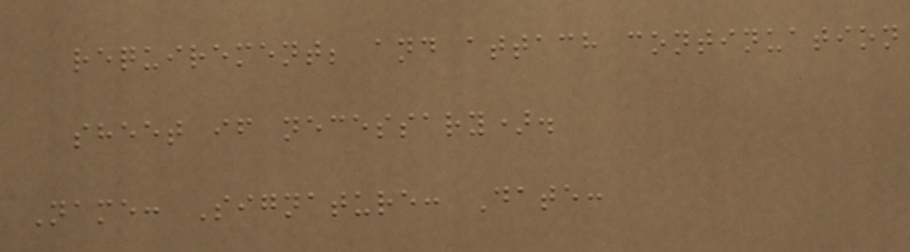requirement; and attach continuation
sheet if necessary).
Name: Signature: Date:
